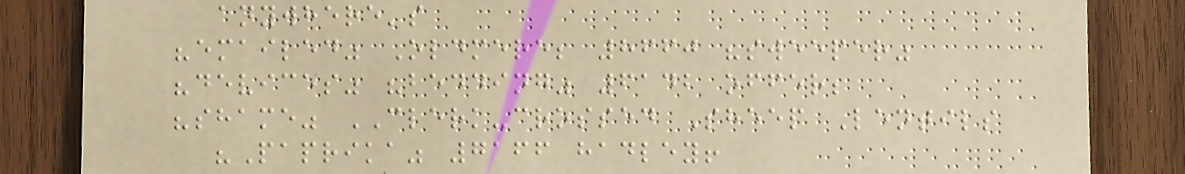anywhere's
"emailed" Oldmere; 8660 "sweeper"
"devices" "bedding" 6142 offer;
"shame" CLERK-crossed Sheep Lentils
"Paprika" 7166 hadley!
